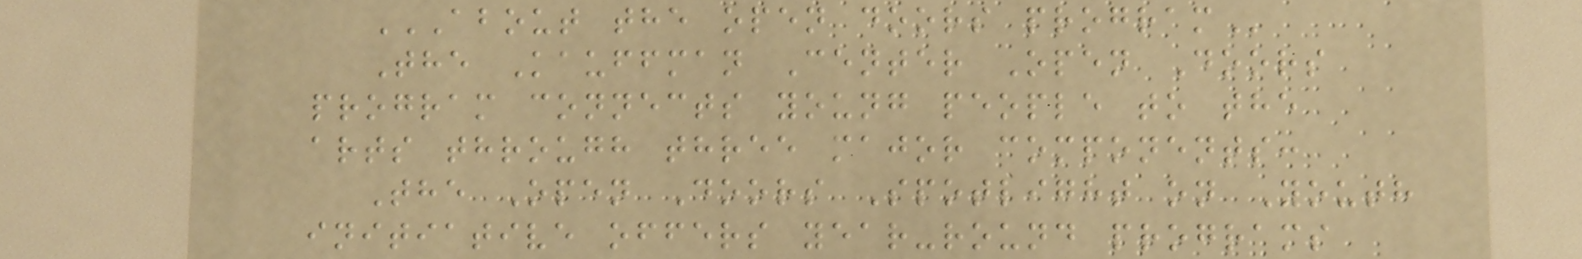ABOUT THE OPEN DOORS PROGRAM
The Kauffman Center Open Doors
program connects young people to the
arts through three major components:
The Open Doors Spotlight on Youth
initiative offers year-round programs
